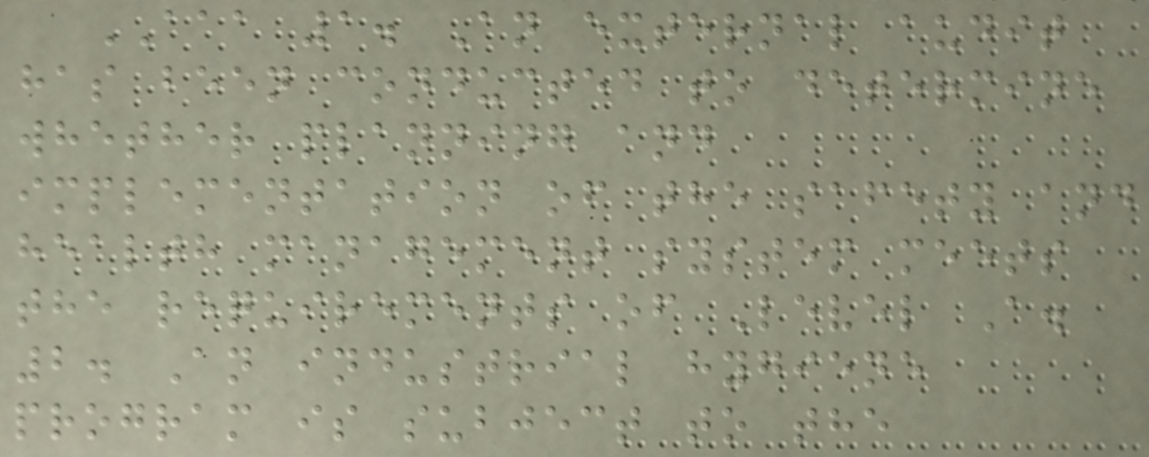AAA 1. An external audit
has been conducted to determine
whether planning and
implementation of the safety and
health management system meets
the requirements of Level A.
2. An industrial hygiene
program is subject to the
